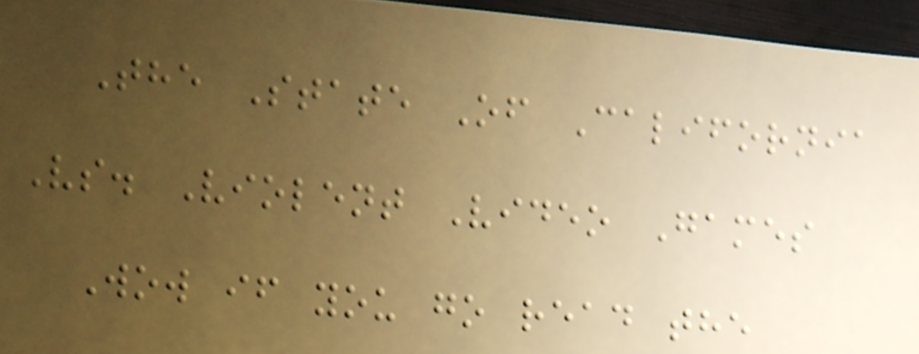The State Of California
Vs. Violent Video Games
Wow if you go read the
